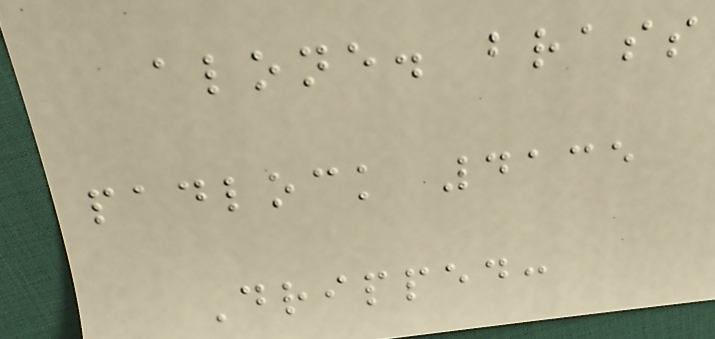alone. brass
padlock 4135
Dripped:
